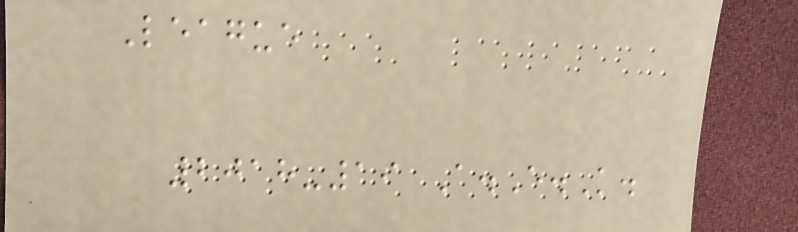League
2018-19 A.E.K.
